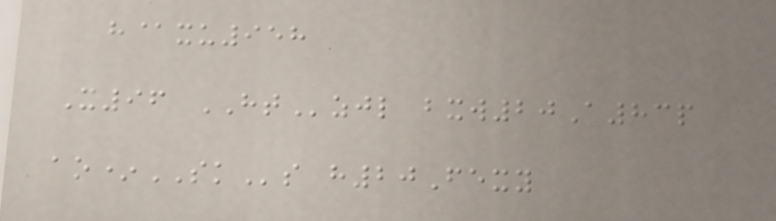h@xu958
X96 HTzjl bxw20A83p
ao*SKs h20Fexy
